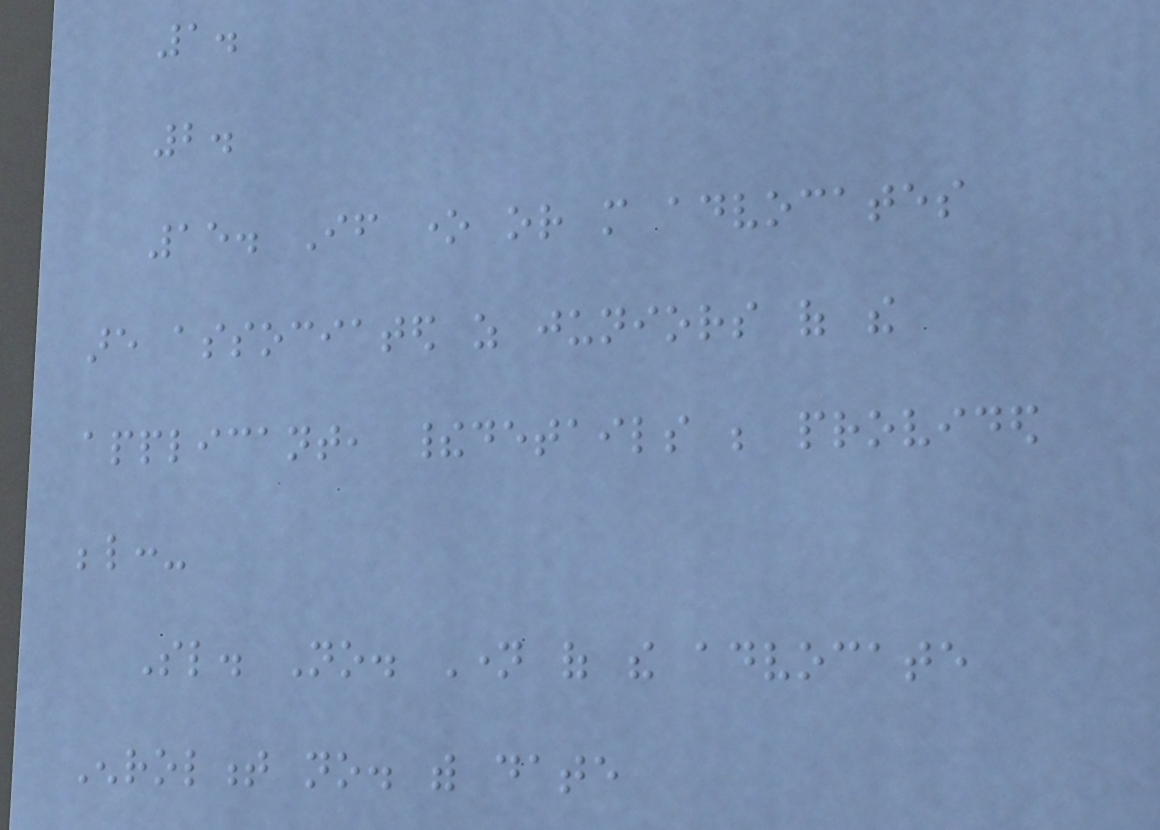1.
2.
15. If one or more advocates
are associated as juniors of the
applicant, theirdetails be provided
below:-
Sl. No. Name of the advocate
Enrolment no. with date
